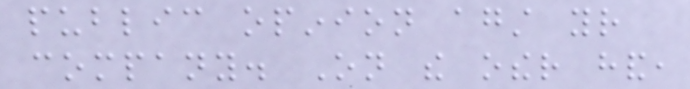public opinion against your
company. On the other hand,
